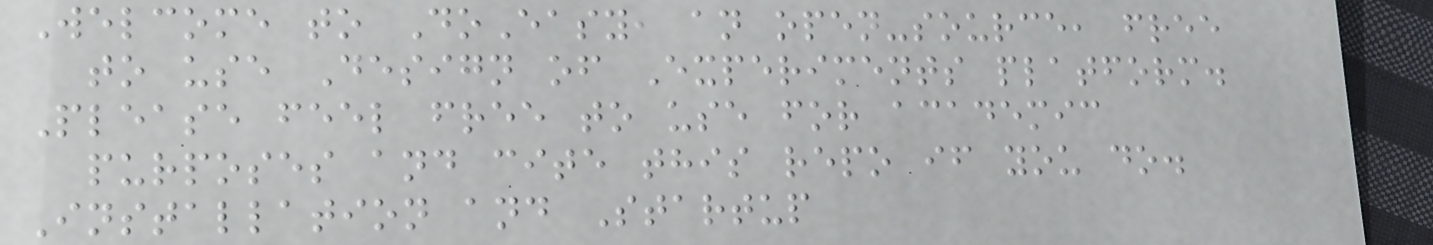Welcome to DoEasy, an open-source, free
to use Design of Experiments platform.
Please feel free to use for academic
purposes and cite this repo if you do.
Installation and Startup
